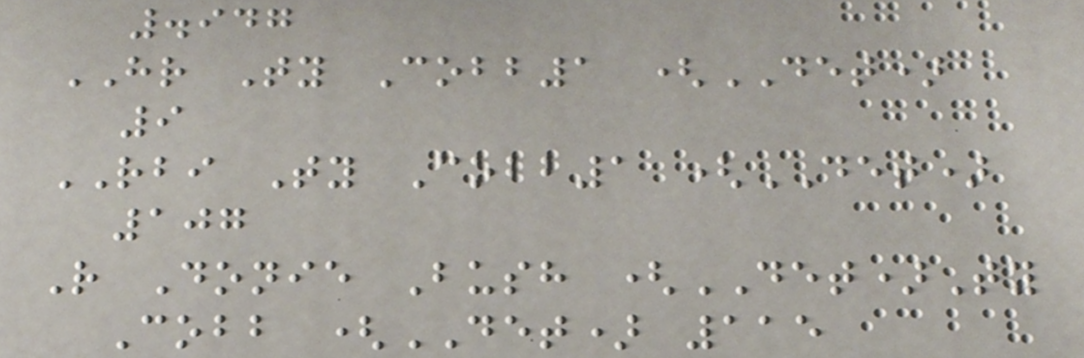.947
HR Ty Cobb1 (DET)
9
RBI Ty Cobb1 (DET)
107
R Donie Bush (DET)Ty
Cobb (DET) 115
